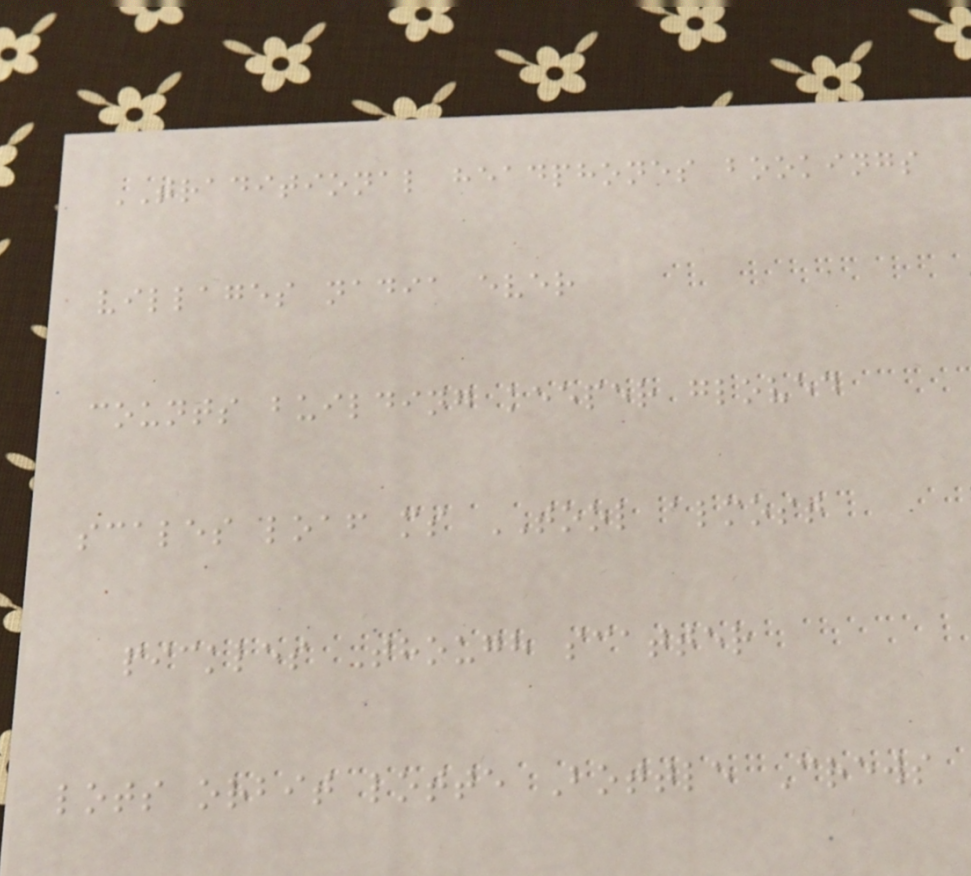TRADITIONAL headphones bookings
villages nadia ever
counts building keeper gloved
scales loaf ms TOOL almost
pickles Though scatter
lots orbit lotte Bottle Crews
